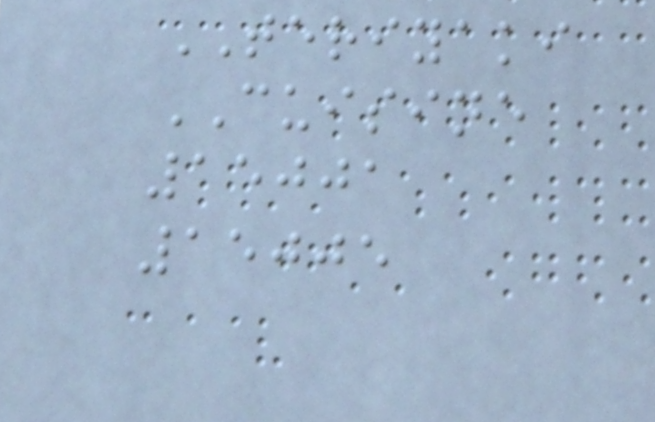TERIYAKI
CUISINE
15001
15005
